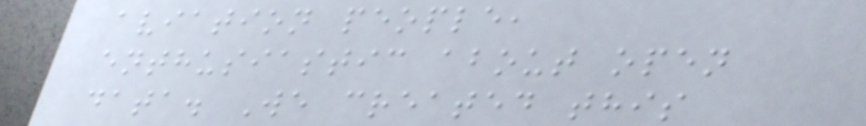aviation people,
enthusiastic about open
data. We created this
